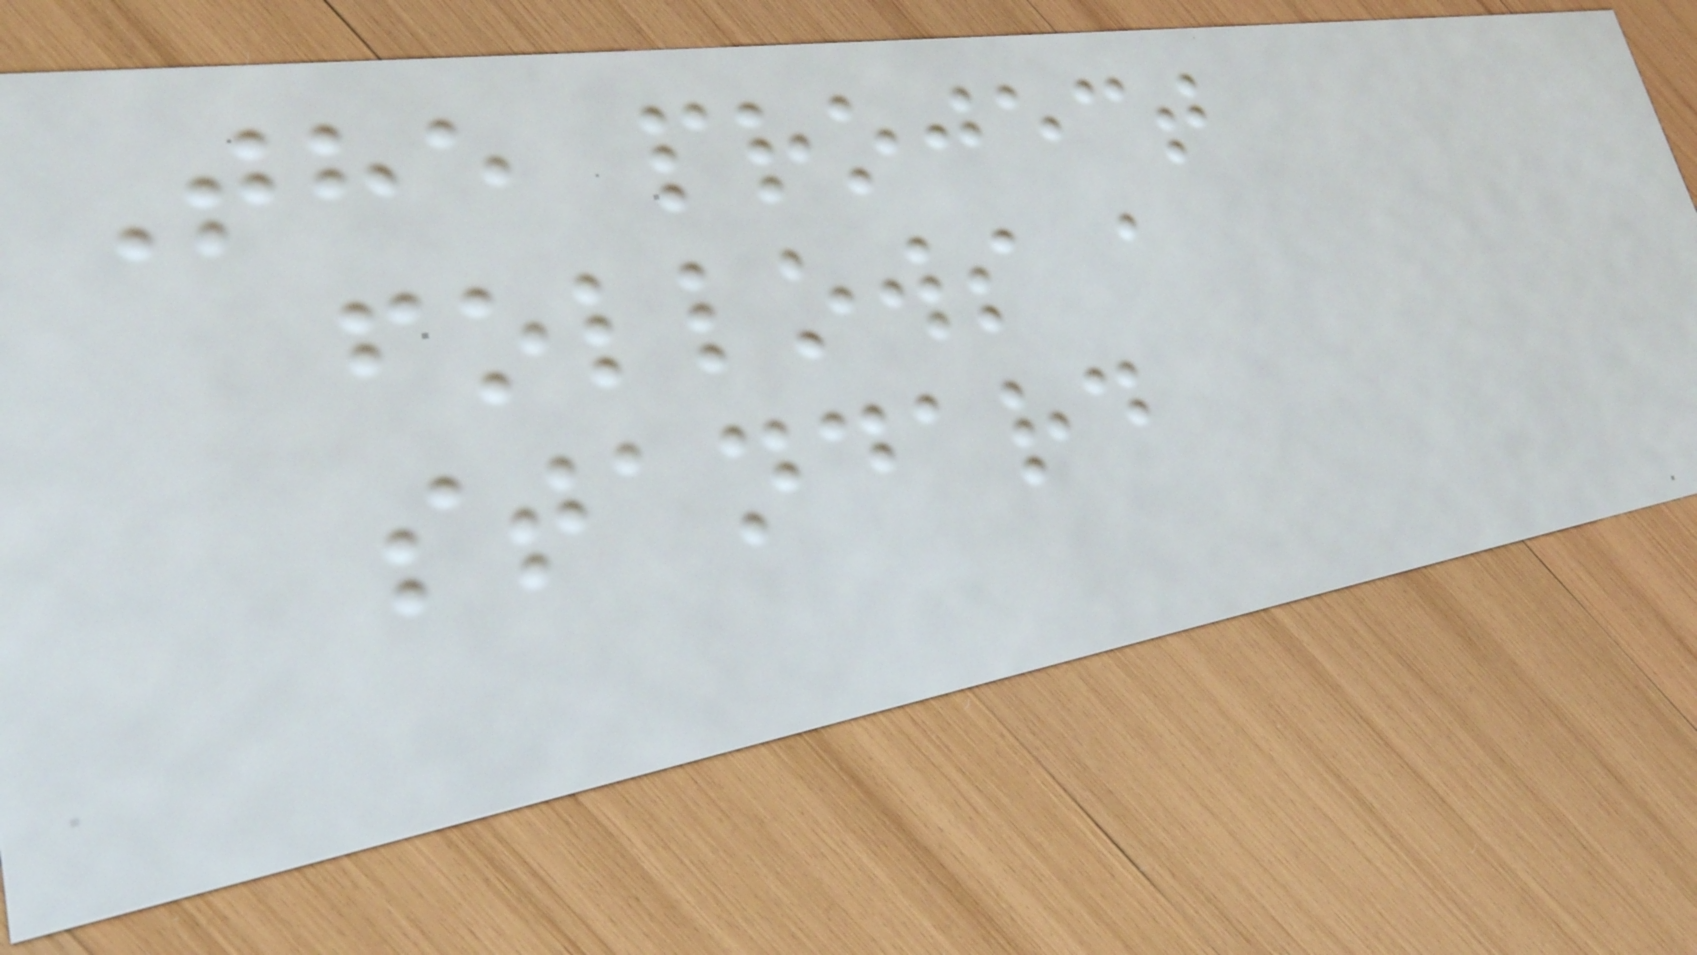The project
follows a
standard
